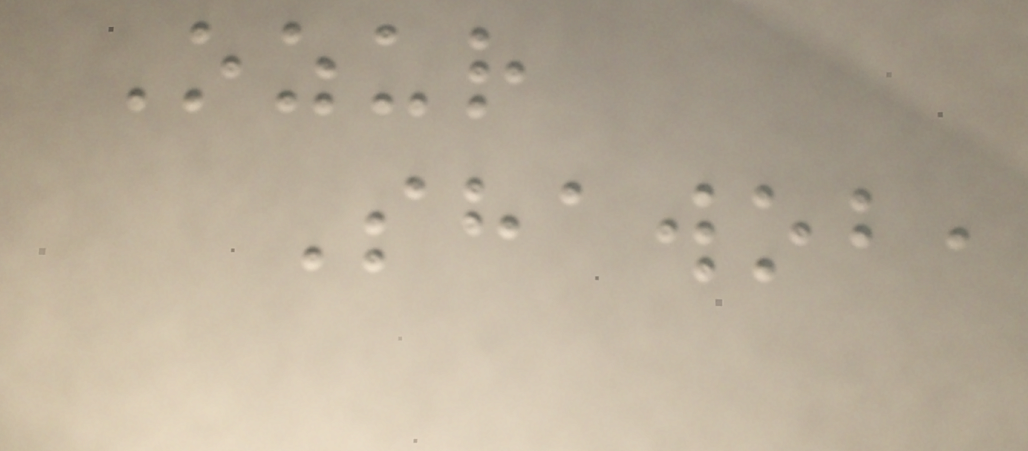Ozur
Shawob,
